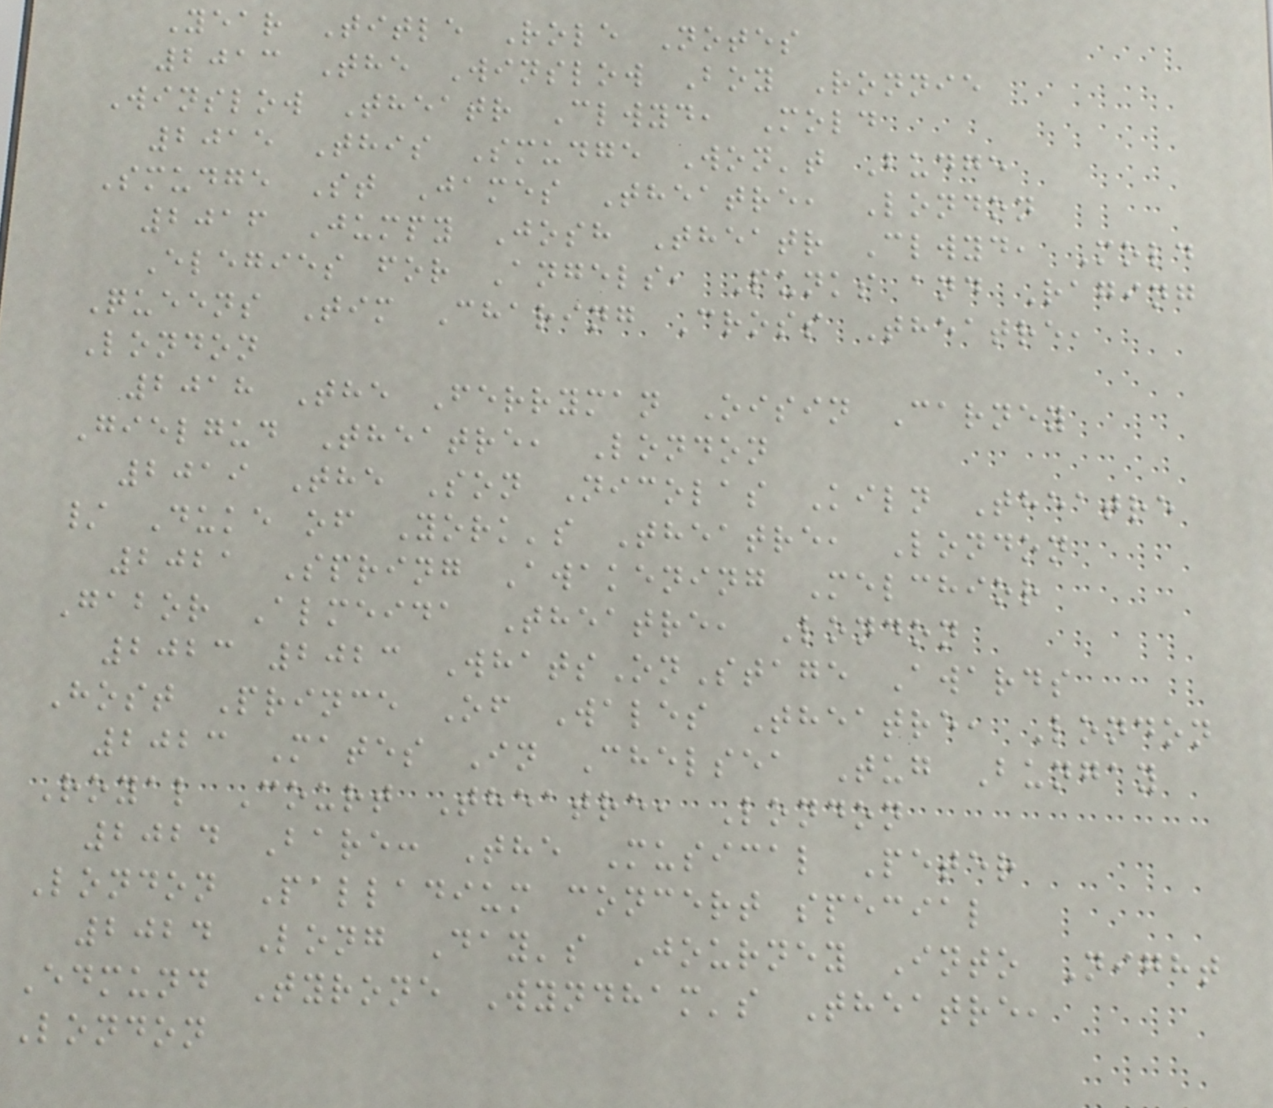Year Title Role Notes
2013 The Winslow Boy Ronnie
Winslow Theatr Clwyd, Mold
2015 This Smudge Won't Budge
Smudge St James Theatre, London
2016 Jumpy Josh Theatr Clwyd, Mold
Elegies for Angels, Punks and Raging
Queens Tim Charing Cross Theatre,
London
2018 The Ferryman Oisin Carney
Gielgud Theatre, London
2019 The Son Nicolas Kiln Theatre
/ Duke of York's Theatre, London
2021 Spring Awakening Melchior
Gabor Almeida Theatre, London
2023 2023 WhatsOnStage Awards
Host Prince Of Wales Theatre, London
2023 Mates In Chelsea Tug Bungay
Royal Court Theatre, London
2024 Bare: The Musical Peter
London Palladium concert special
2024 Long Day's Journey Into Night
Edmund Tyrone Wyndham's Theatre,
London
